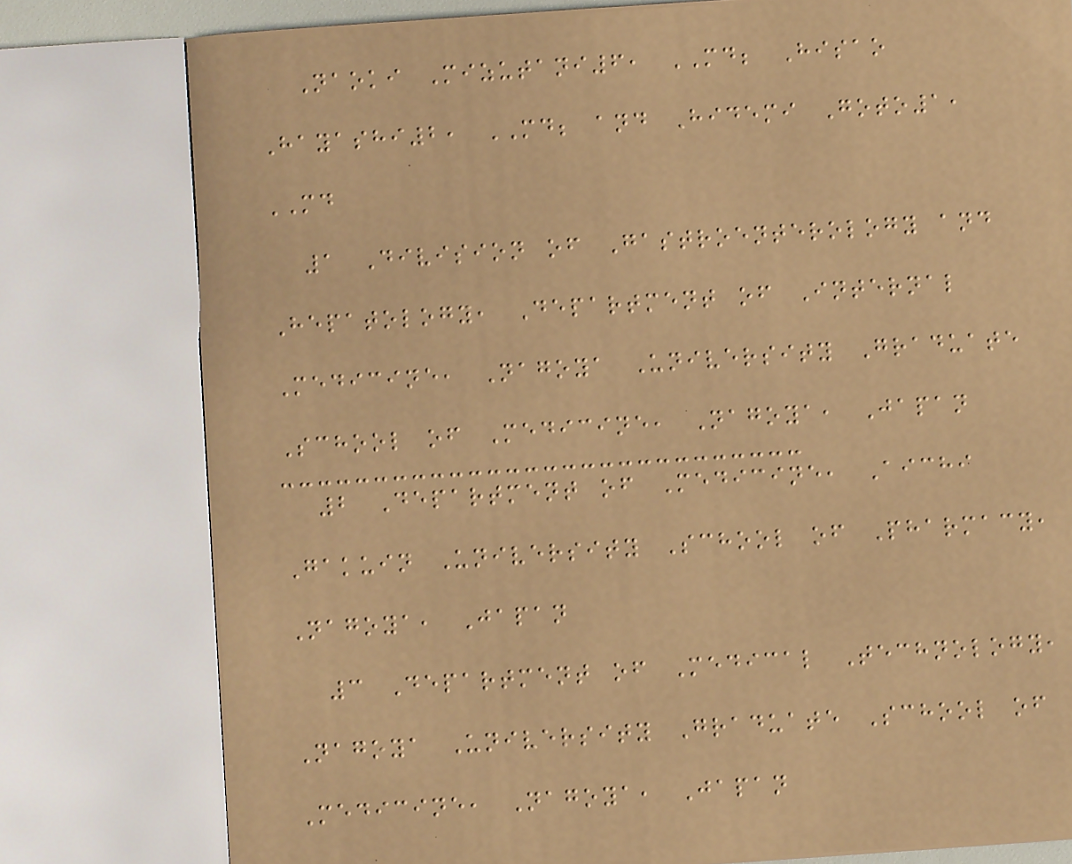Naoki Mizutani6, MD; Hisao
Hayashi2, MD; and Hidemi Goto1,
MD
1 Division of Gastroenterology and
Hepatology, Department of Internal
Medicine, Nagoya University Graduate
School of Medicine, Nagoya, Japan
2 Department of Medicine, Aichi
Gakuin University School of Pharmacy,
Nagoya, Japan
3 Department of Medical Technology,
Nagoya University Graduate School of
Medicine, Nagoya, Japan
